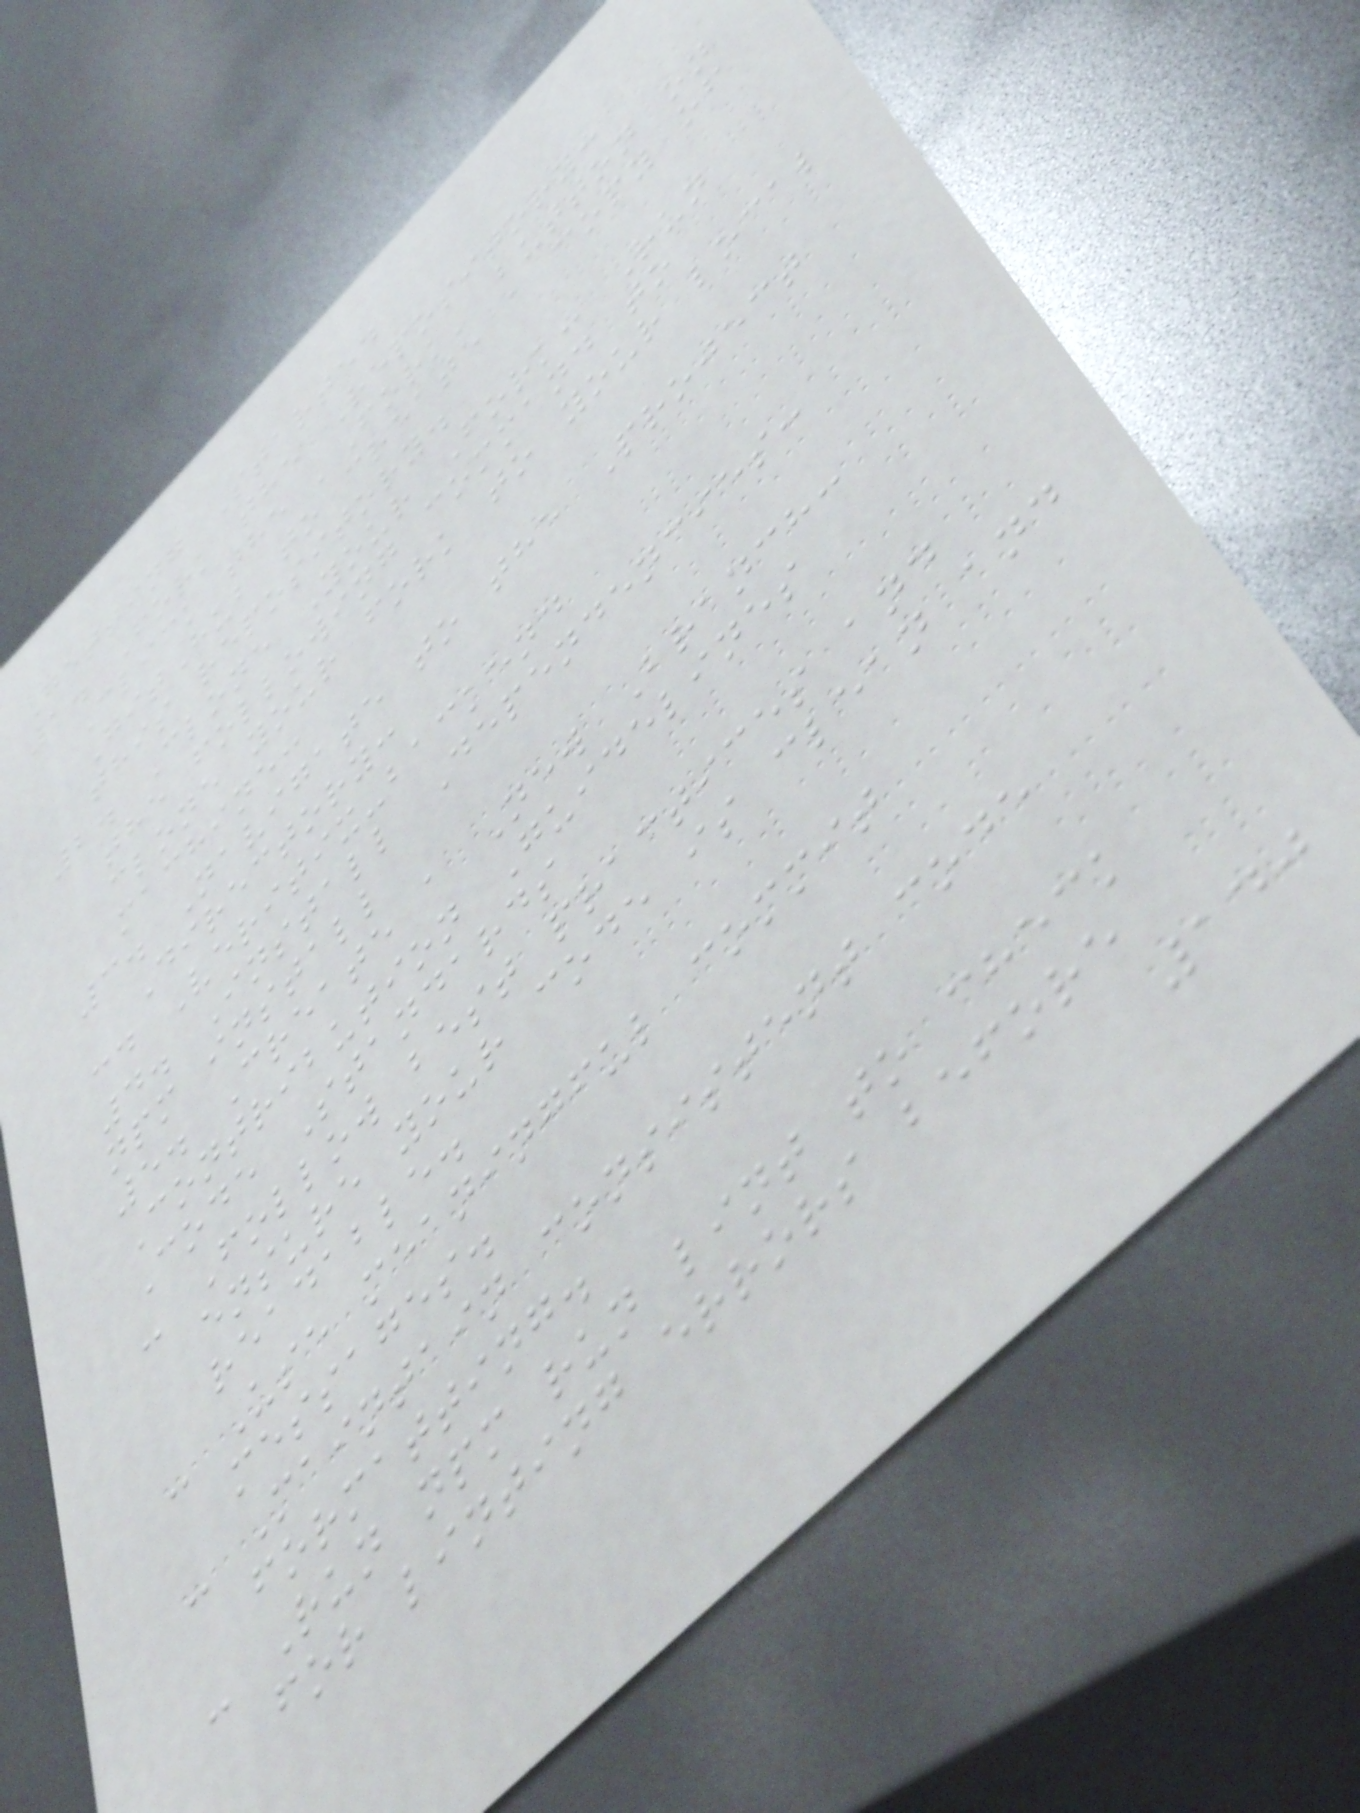Getting Started
1. Fork the Repository:
Click the 'Fork' button on
GitHub to create a copy of
this repository.
2. Clone Your Fork: Run
the following command to
clone your fork to your local
machine:
3. Navigate to the Project
Directory:
cd Veritix-backend
4. Install Dependencies:
npm install
5. Create a New Branch:
Contribution Guidelines
Code Standards
- Follow best practices and
ensure your code is clean and
readable.
- Use meaningful commit
messages.
- Maintain consistent code
formatting.
- Run npm run lint to check
for linting errors before
140
